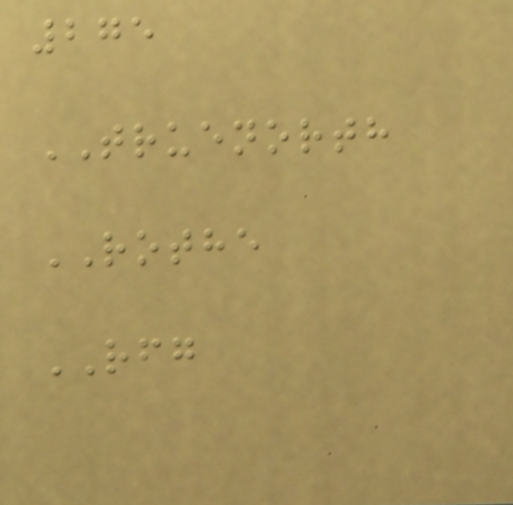275
TRUENORTH
ROTHE
RFG
